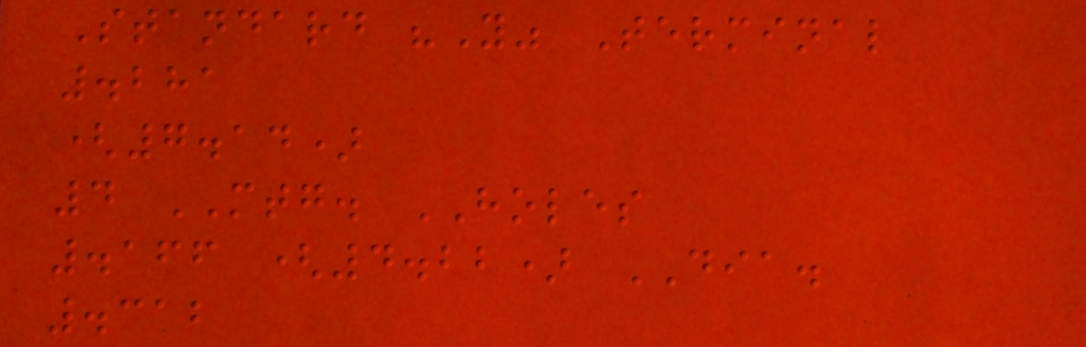Standard "Y" Terminal
.281
(7.14)
4 MTG. HOLES
.166 (4.22) DIA.
.312
